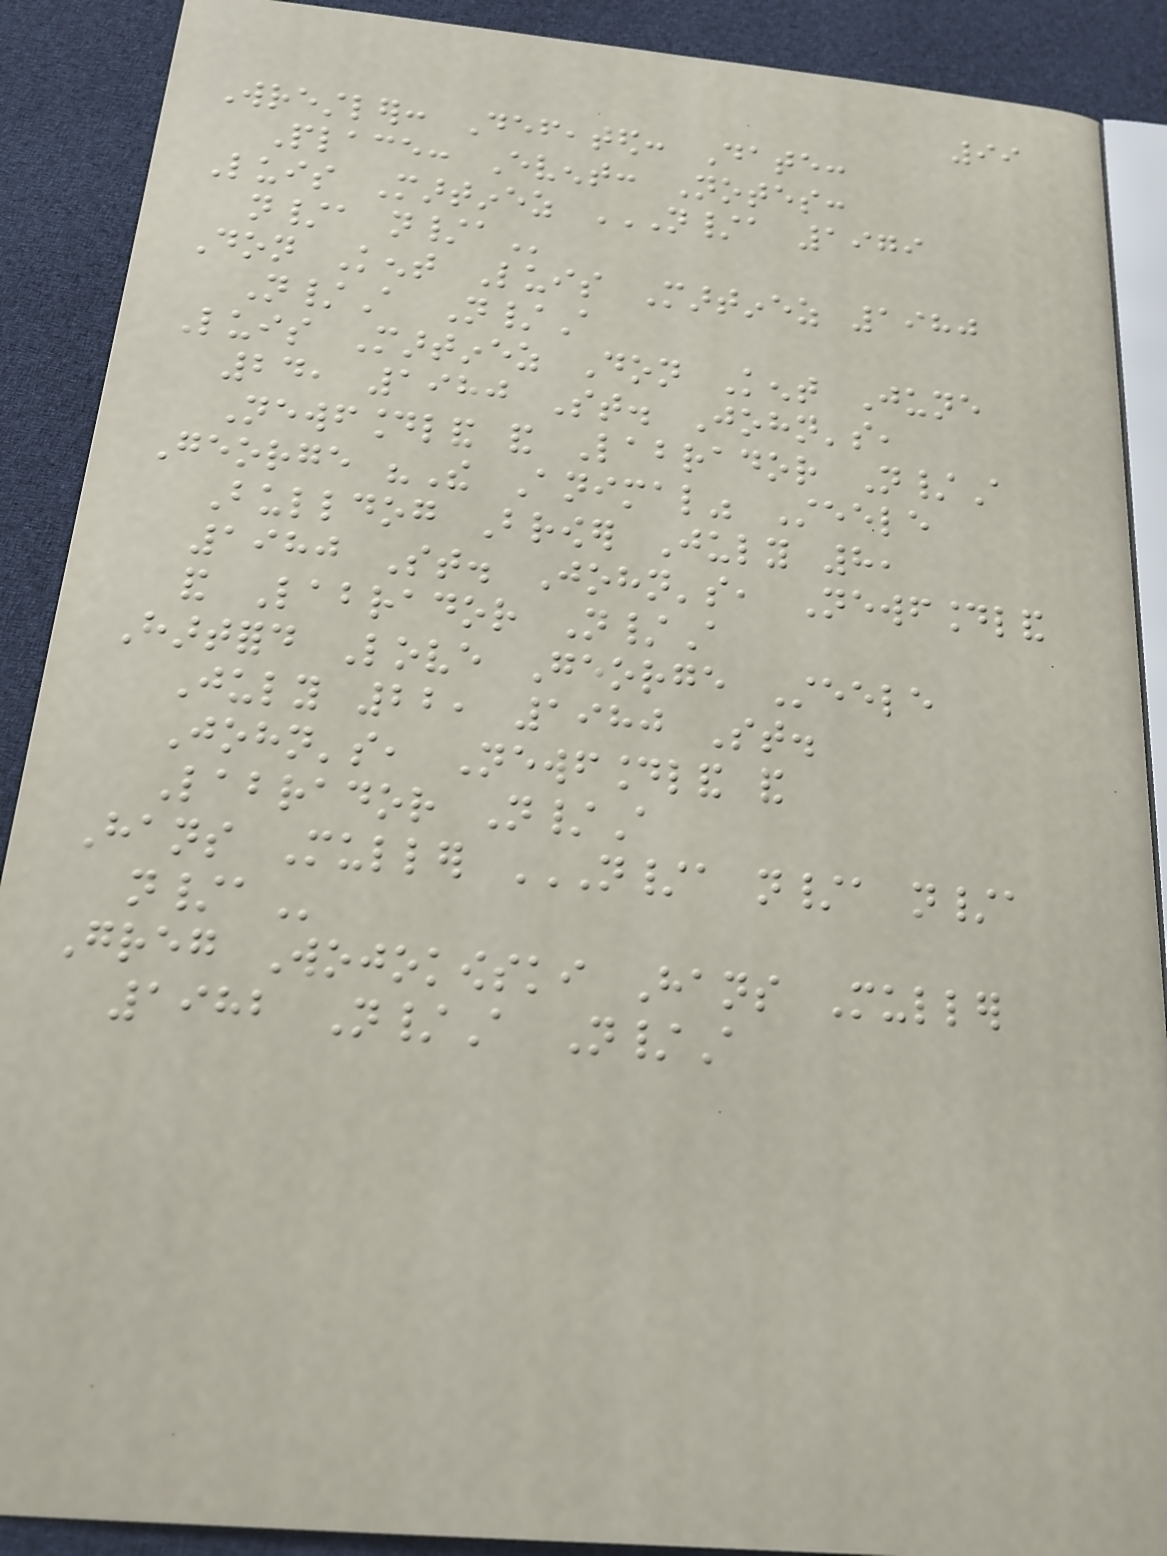99
Wrestler: Defeated: Date:
Place: Event: Notes:
Luis Martinez N/A 1979
N/A N/A
Don Kent Luis Martinez 1980
N/A N/A
Luis Martinez Don Kent June
24, 1980 St. John's,
Newfoundland and Labrador N/A
George "The Animal" Steele
Bulldog Brower July 8,
1980 St. John's, Newfoundland
and Labrador N/A
Hartford Love George Steele
July 22, 1980 St.
John's, Newfoundland and
Labrador N/A
Hans Muller N/A N/A N/A
N/A
Greg Wojokowski Hans Muller
1982 N/A N/A
